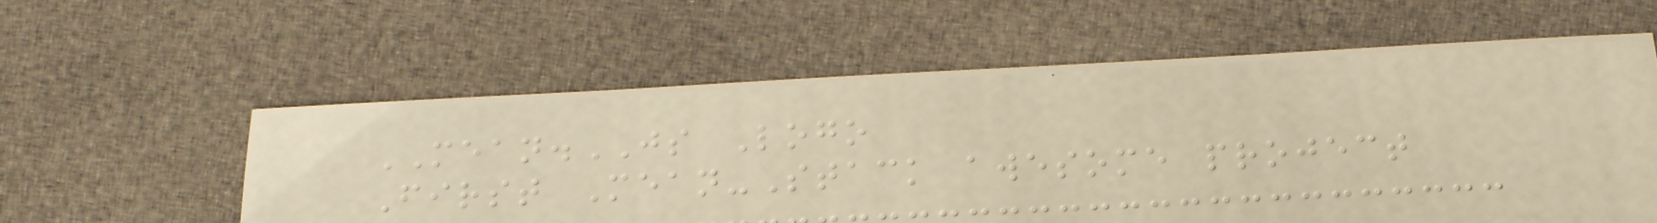MEAN.JS Logo
First Mean-Stack awesome project
